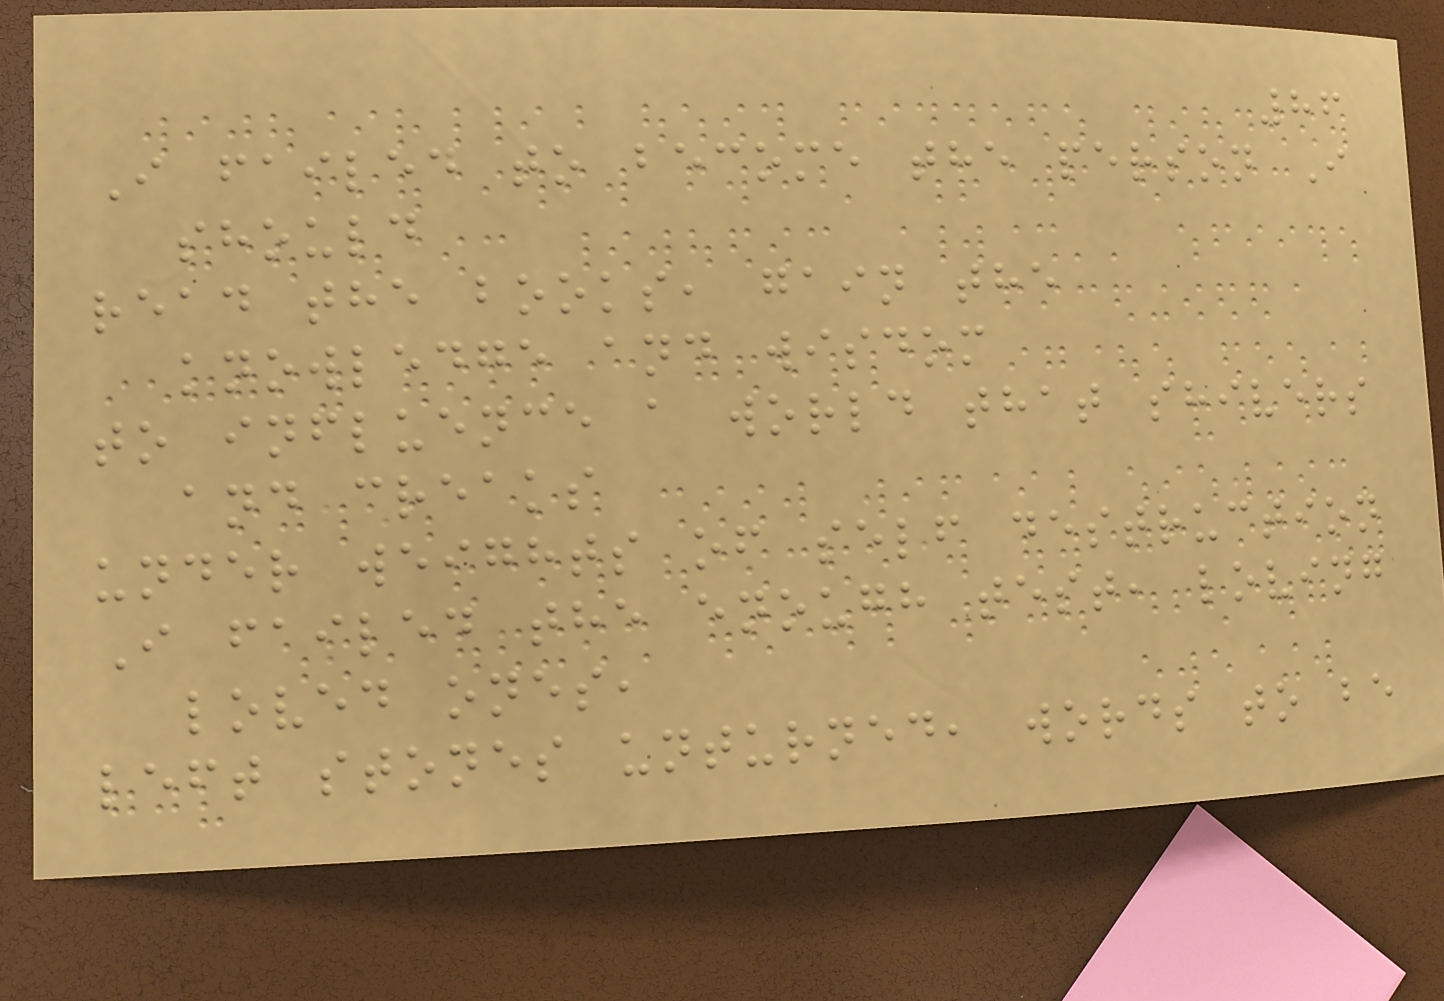86
I failed to become the person I
should
read the books, gain the
knowledge and wisdom
to influence a world that shivers
and creaks
under weights of self destruction
I failed the enough test, loving
loved ones,
left stones unturned, words to be
